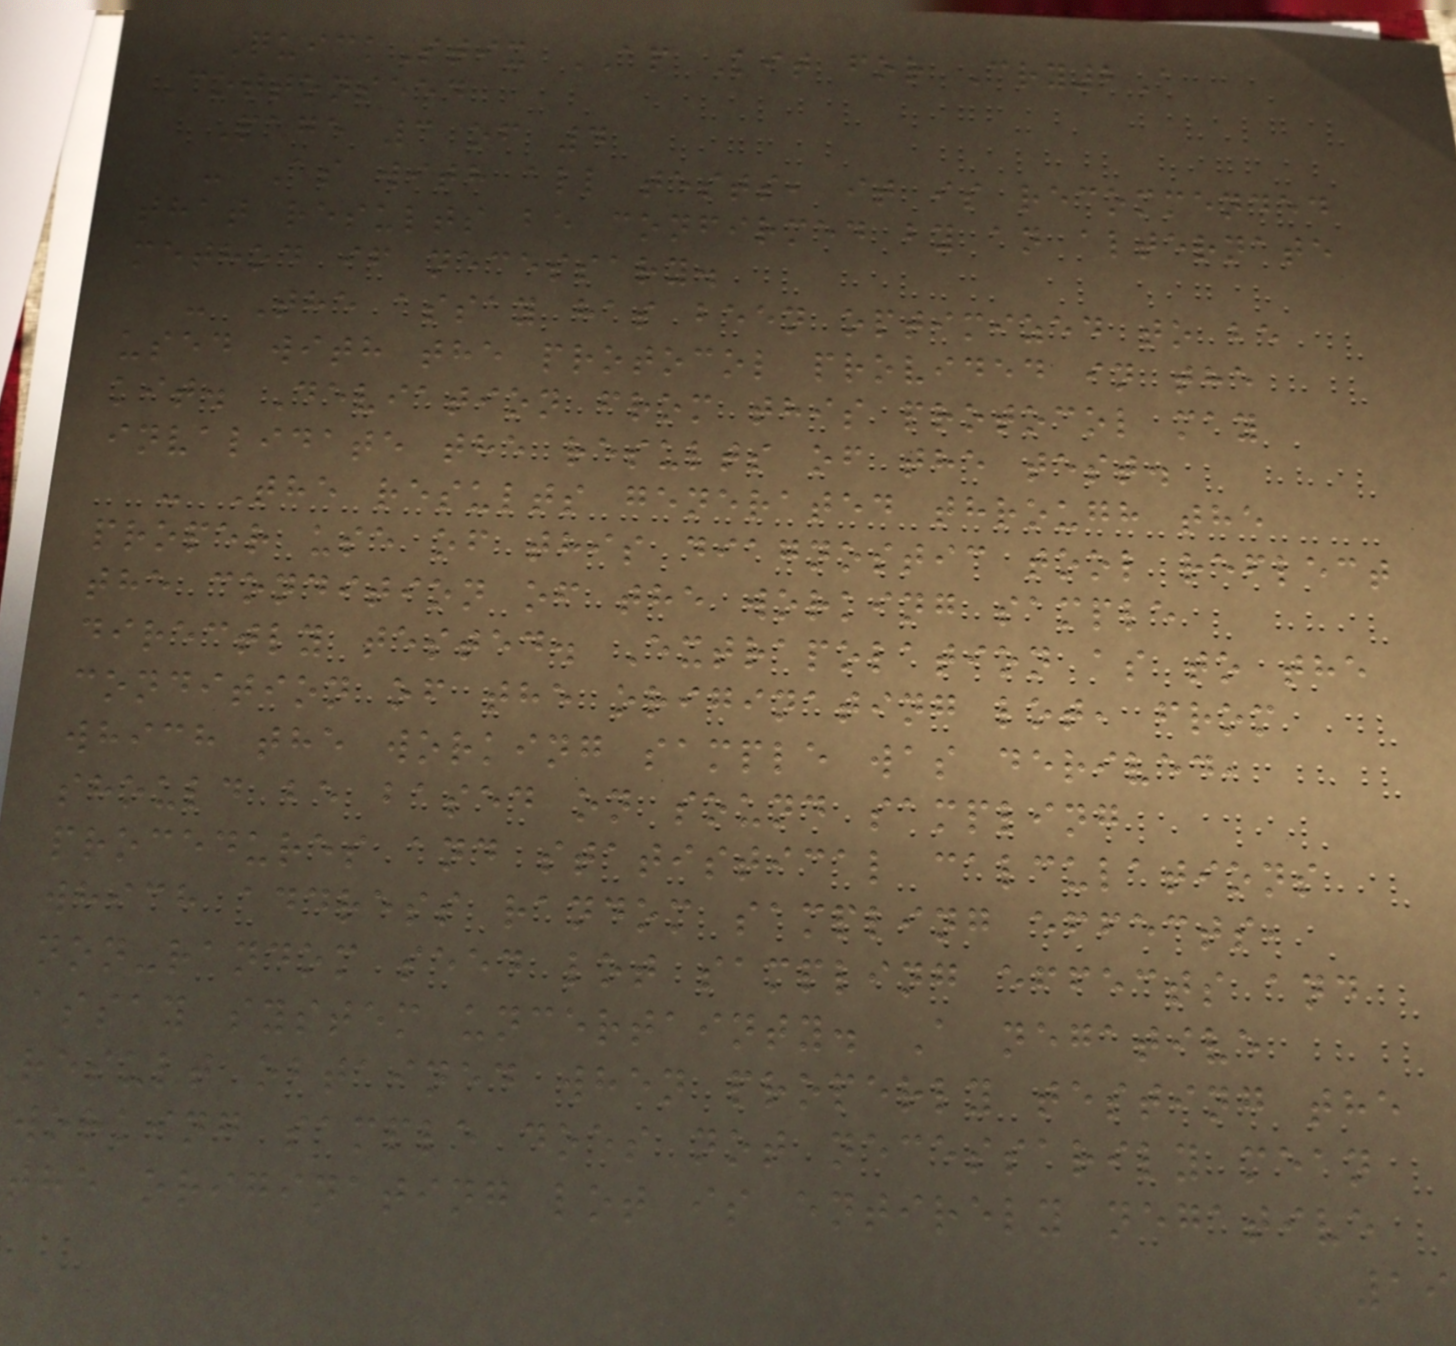QuickStix AP Kit for Cry2A
Cottonseed
Page 3 of 4
- As with all tests, it is recommended
that results be confirmed by an alternate
method if necessary.
- The assay has been optimized to be
used with the protocol provided in the
kit. Deviation from this protocol may
invalidate the results of the test.
- The results generated through the
proper use of this diagnostic tool reflect
the condition of the working sample
directly tested. Extrapolation as to the
condition of the originating lot, from
which the working sample was derived,
should be based on sound sampling
procedures and statistical calculations
which address random sampling effects,
non-random seed lot sampling effects and
assay system uncertainty. A negative
result obtained when properly testing the
working sample does not necessarily mean
the originating lot is entirely negative
19
